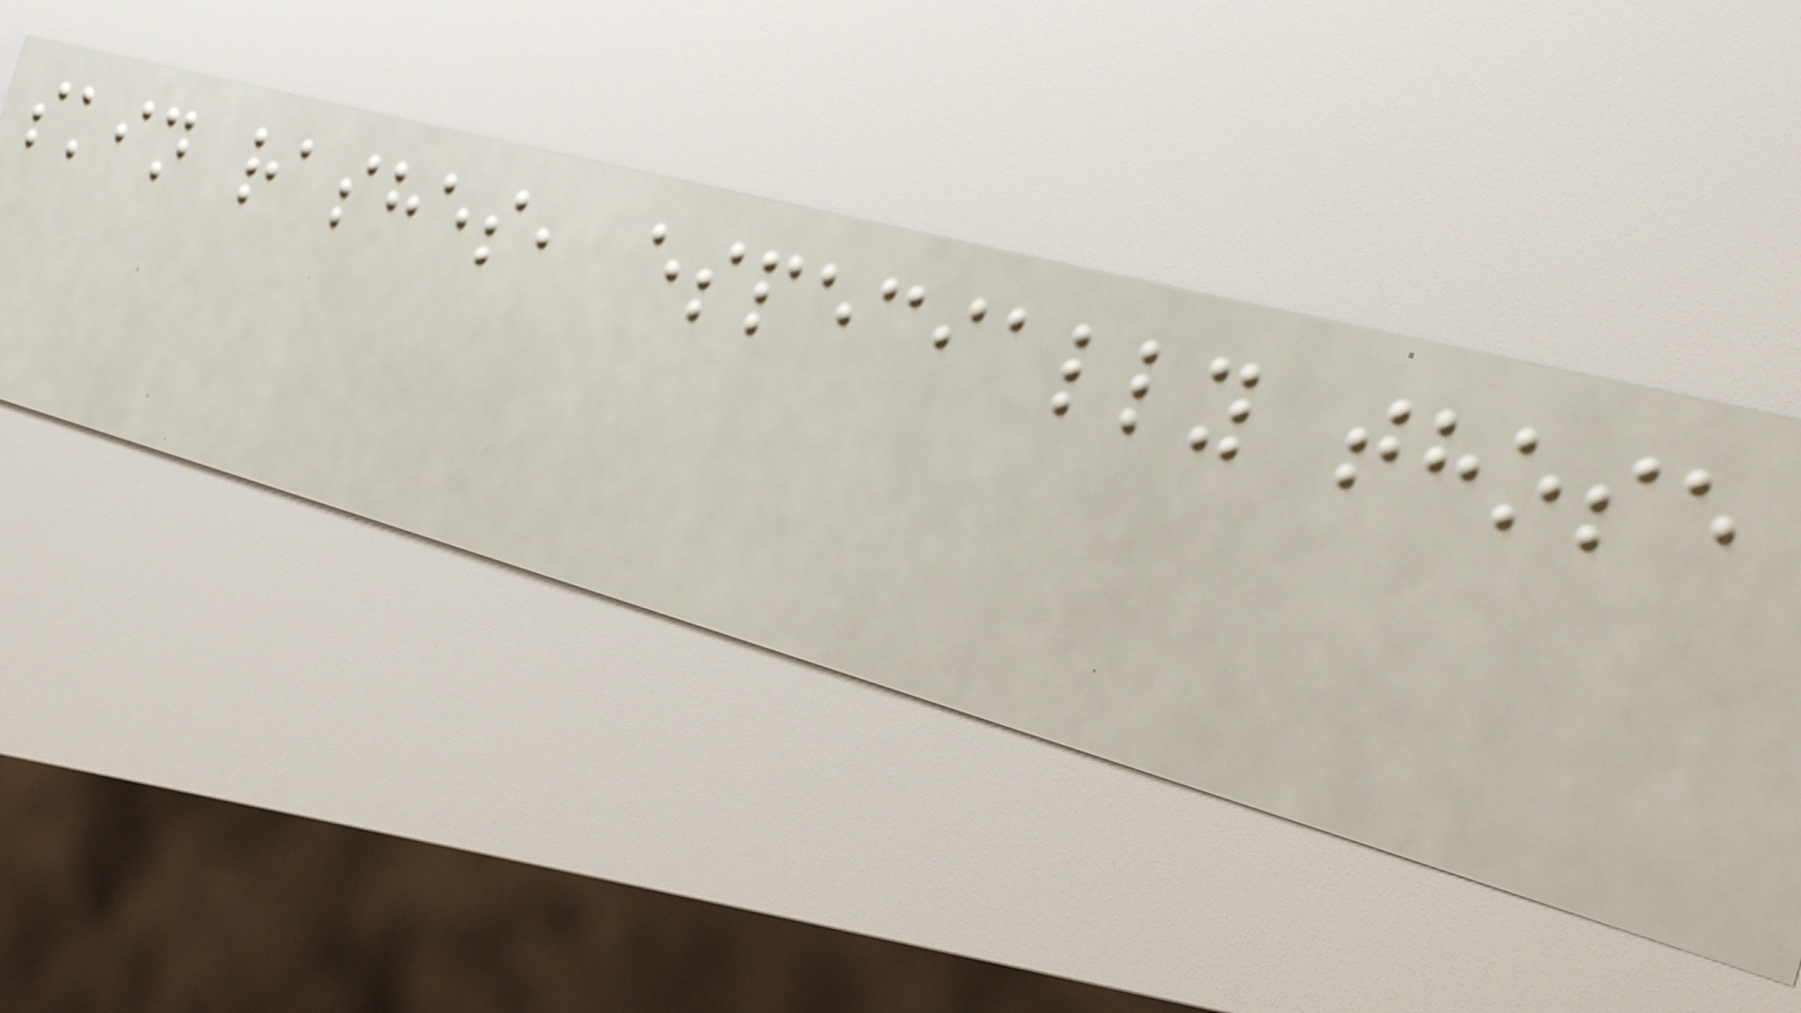skin rashes, especially those
